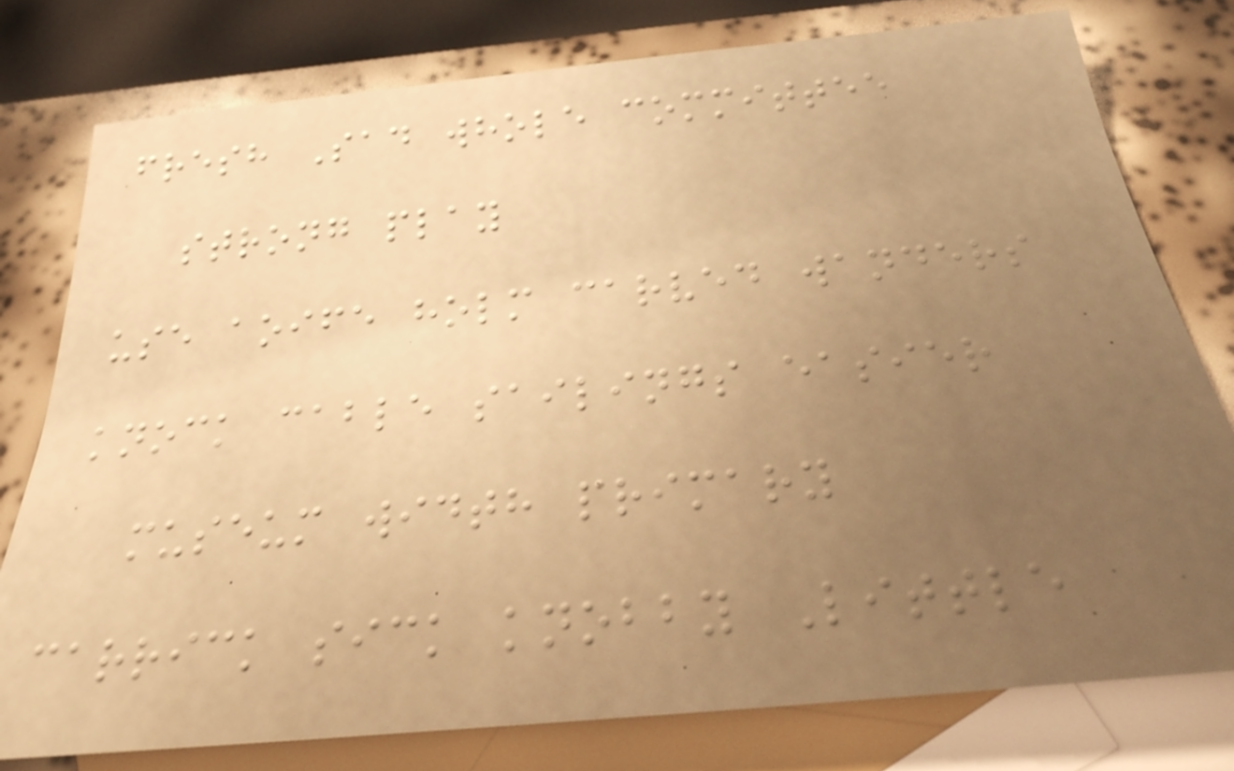fresh Sad whole committee
strong play
use aoife holm carved wanders
knock cable sailings easier
museum width primary
carrick sick knobby Little
